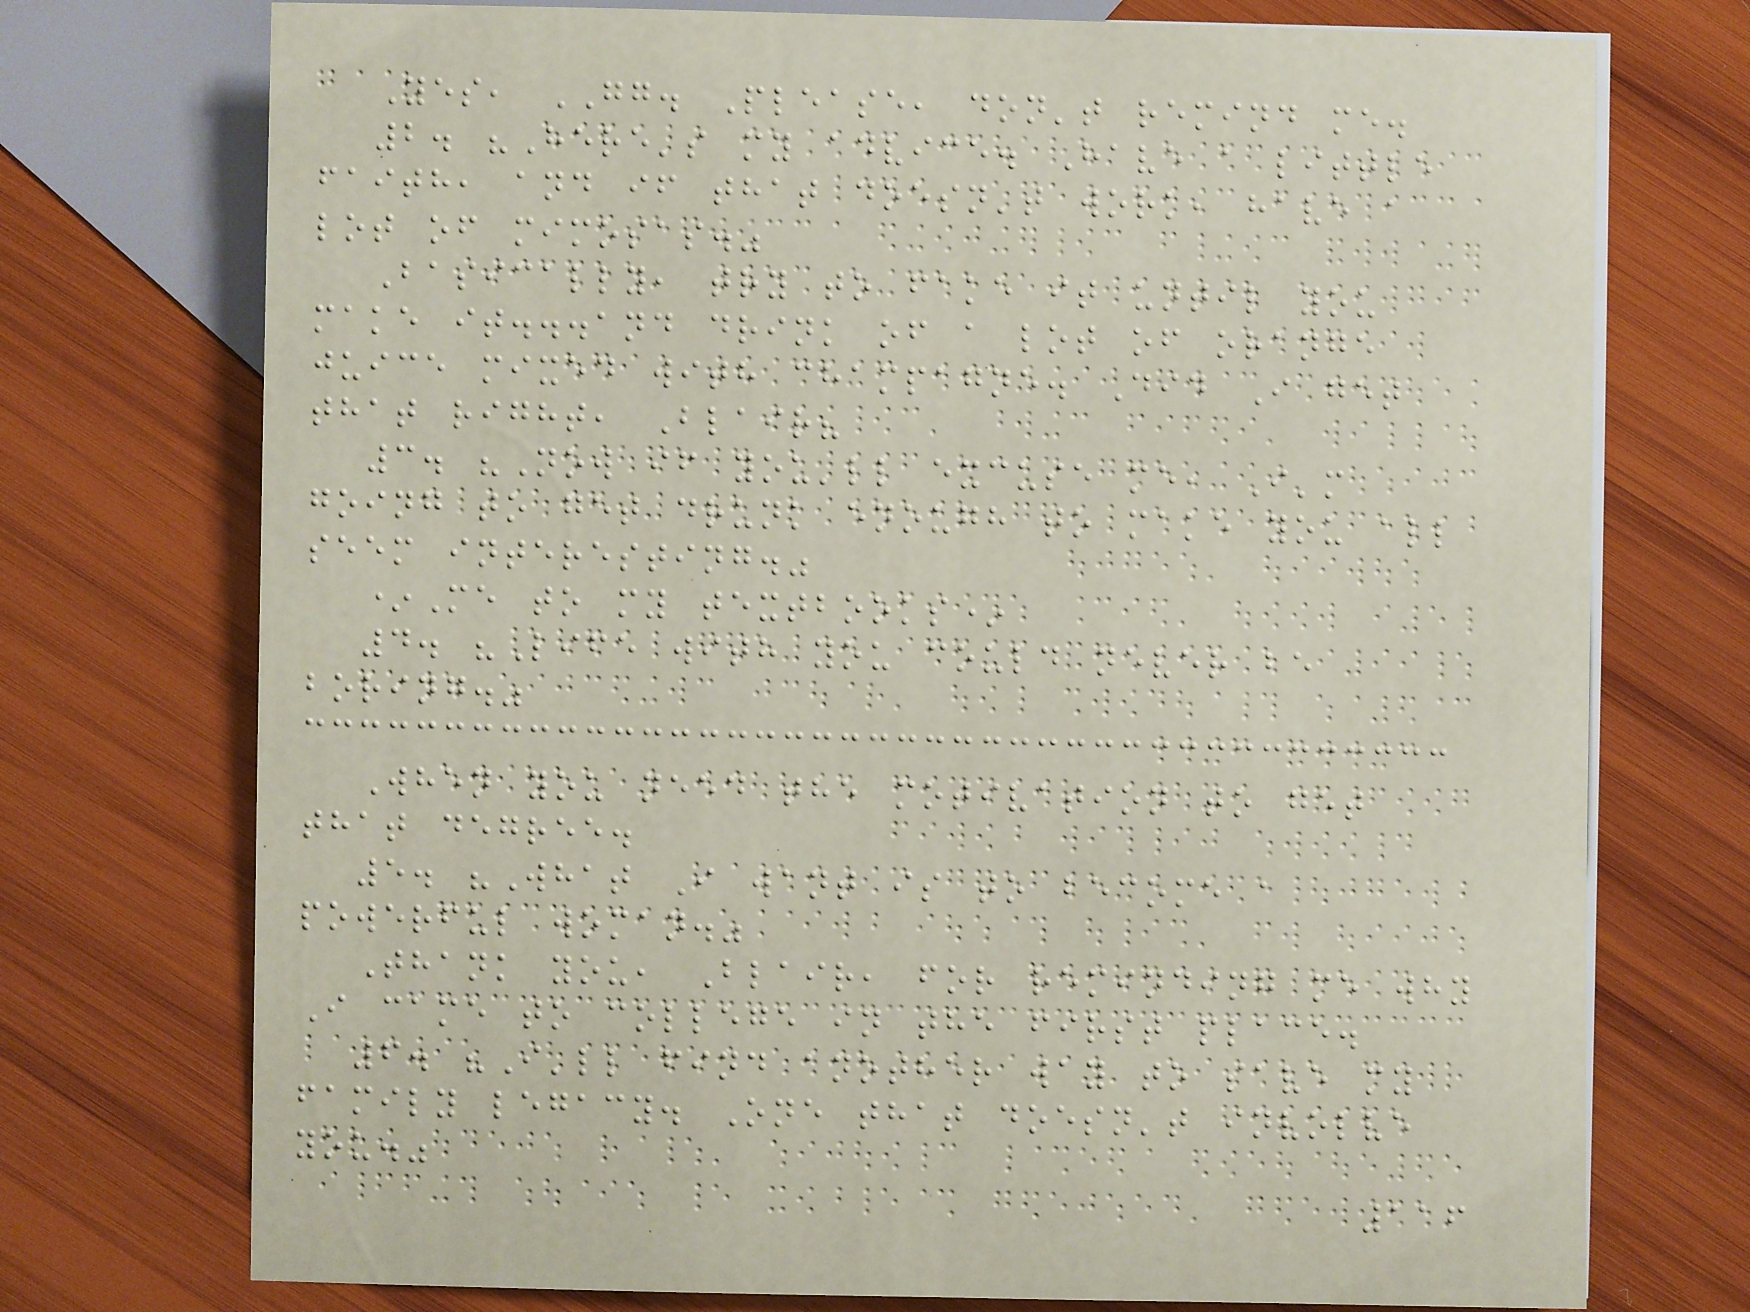Yes, GG. Please, don't remind me.
2. "Here's my advice. Have a little
faith, and if that doesn't work, have a
lot of mimosas."
Basically, try to fake it until you
make it...and drink of a lot of orange
juice mixed with champagne. Did I get
that right, Blair?
3. "Now if you'll excuse me, I'm
going to get drunk enough to make you all
seem interesting."
*Me to my textbooks*
4. "Life with you could never be
boring."
When you need the motivation to get
that degree.
5. "What I want is to become a
powerful woman."
Thank you, Blair, for reminding me why
I came to college in the first place.
6. "I'll find another way to save my
family legacy. One that doesn't involve
you."
116
